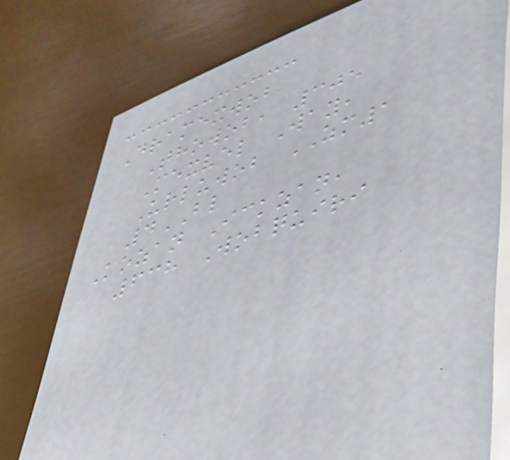Dramexwob
Thowob, 305
Mexvel Way,
Urluwob ZM1
4BL
Kozan Ickzan,
638 Wobquiri
